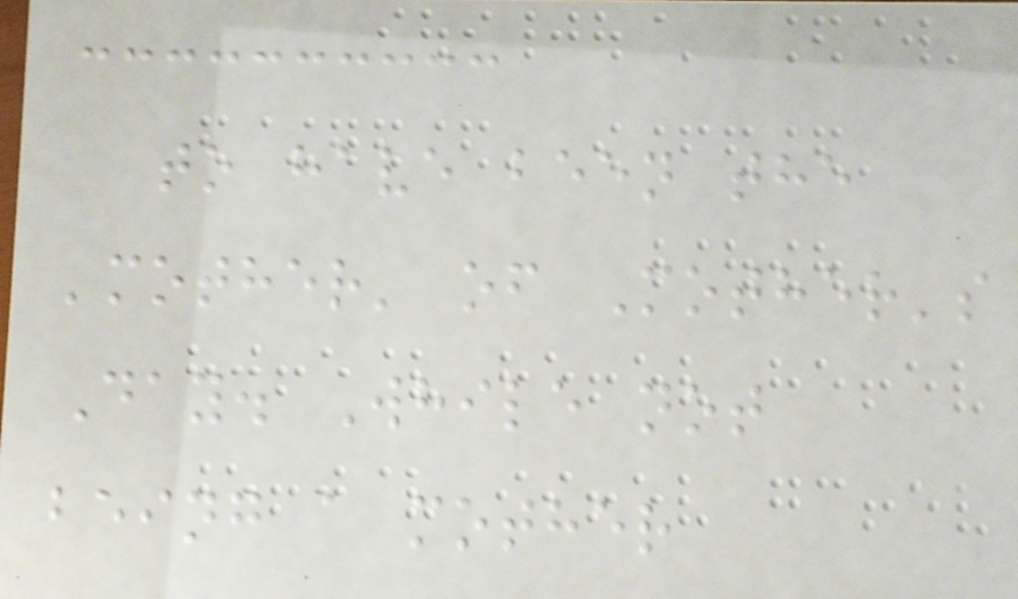to have been the
'mother' of Mother's
Day. While not
being a mother
